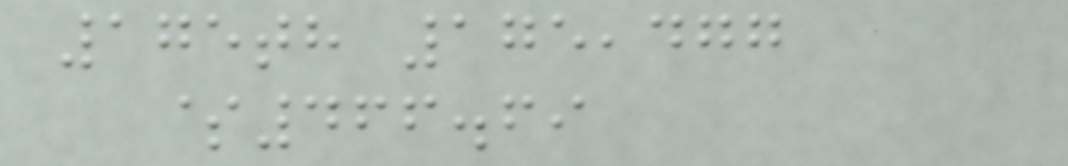175th 175,477
$466.69
